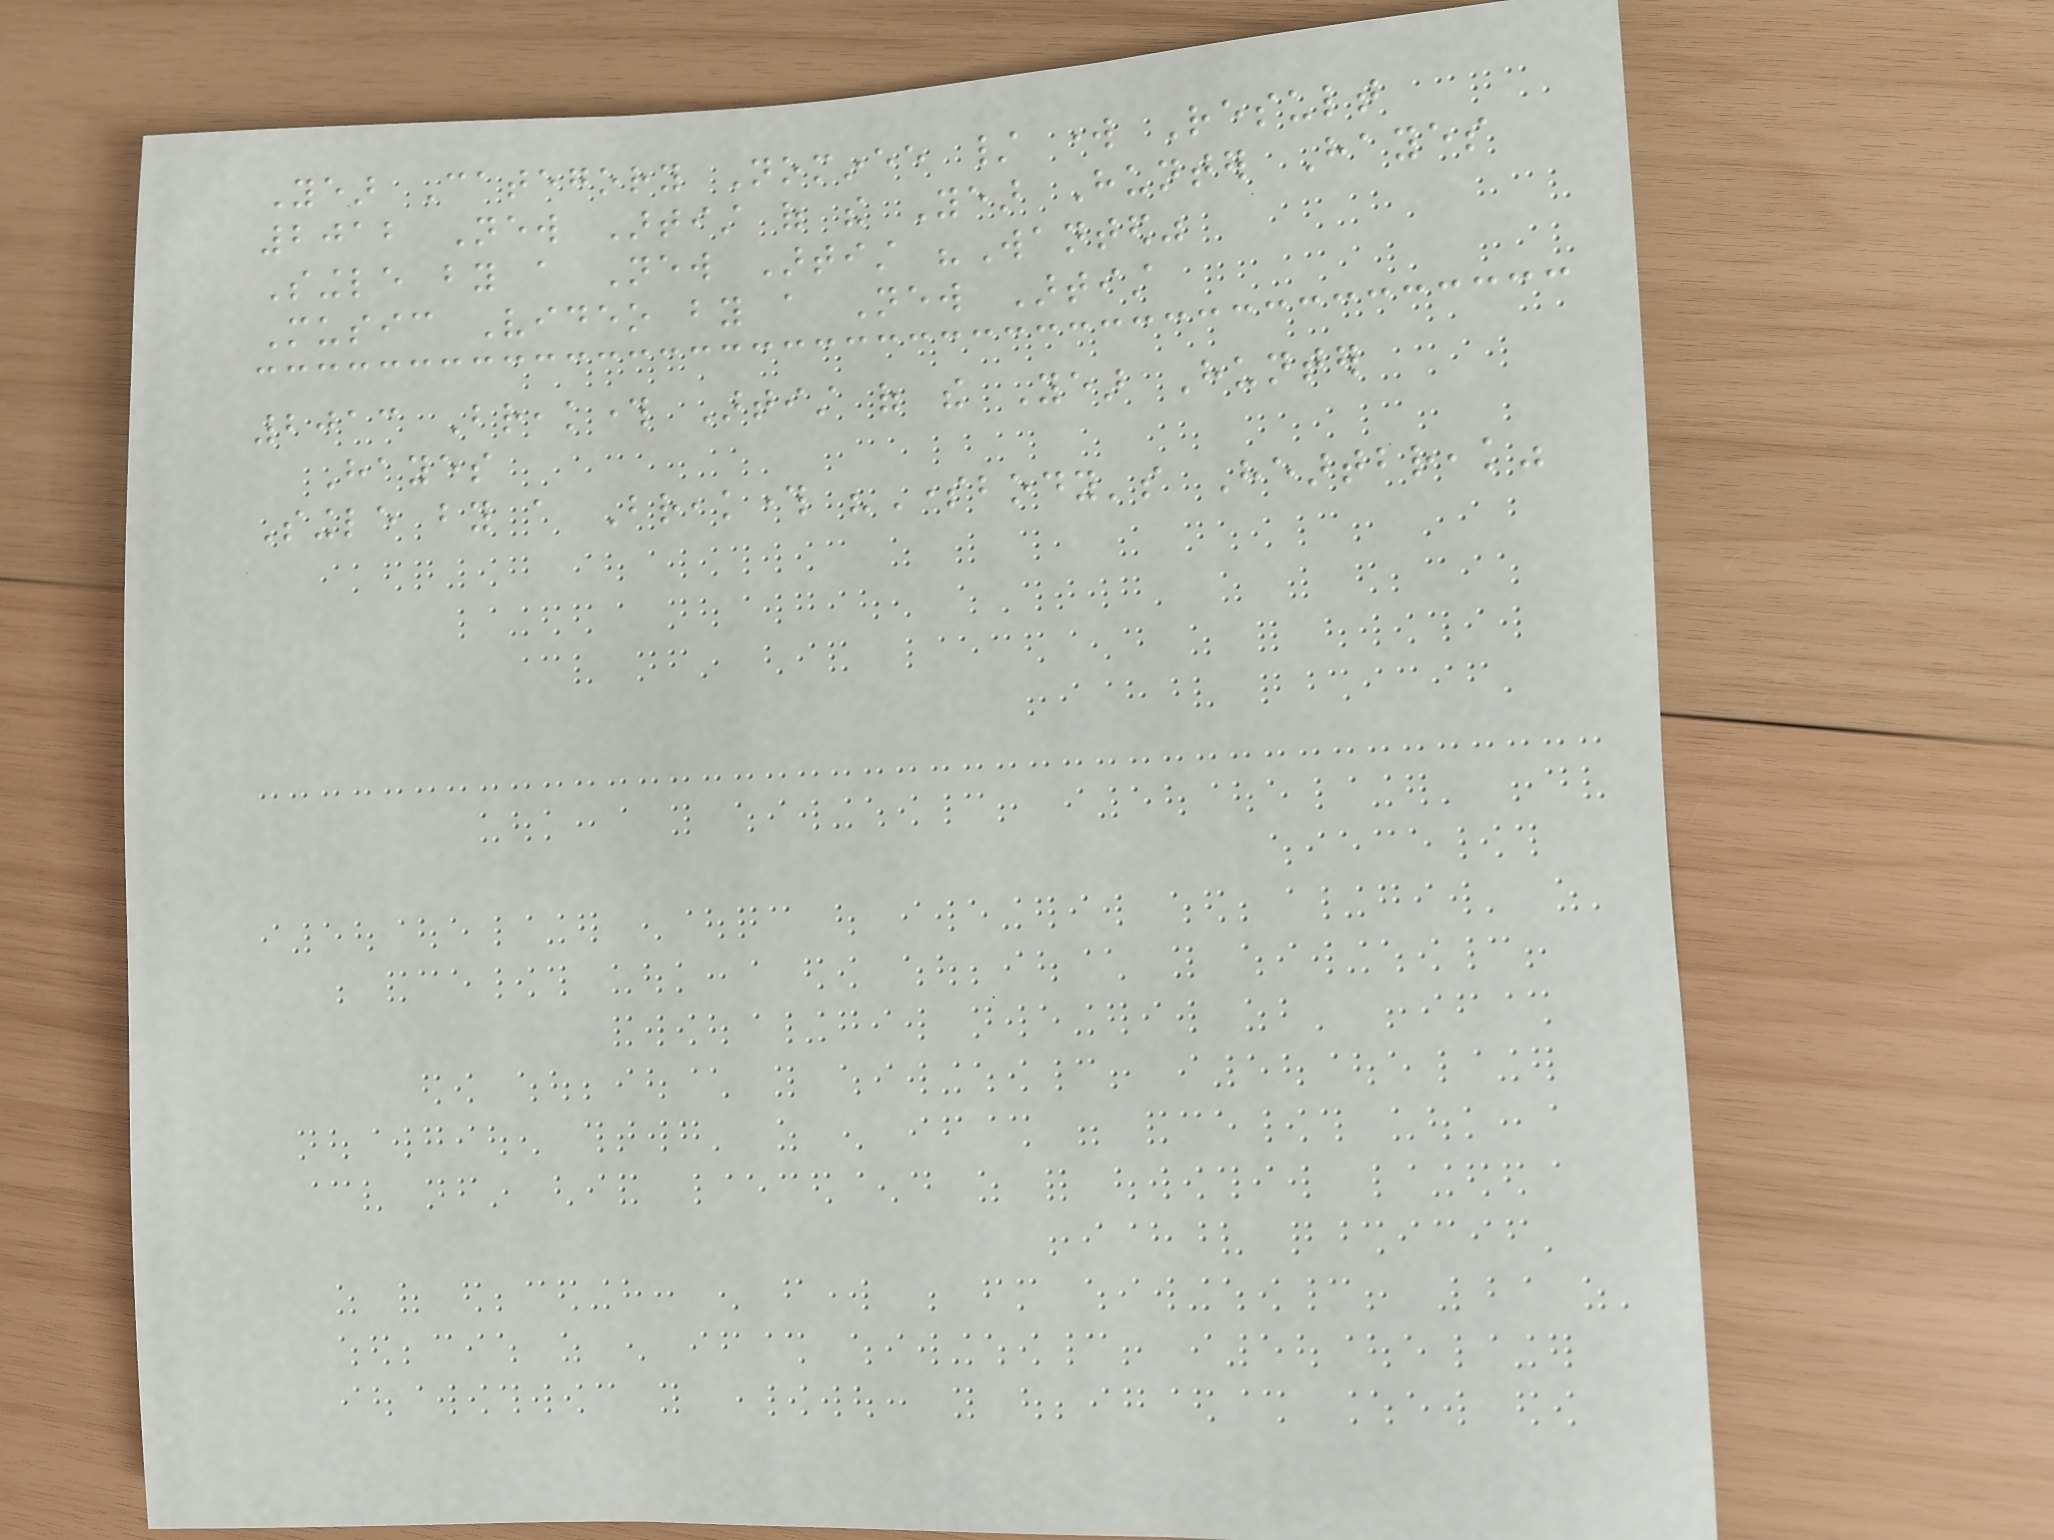Year Category Nominee / work Result
2012 New Artist of the Year Hunter Hayes
Single by a New Artist "Wanted"
Music Video by a New Artist
2013 Breakthrough Artist of the Year Hunter
Hayes
Single by a Breakthrough "Somebody's Heartbreak"
